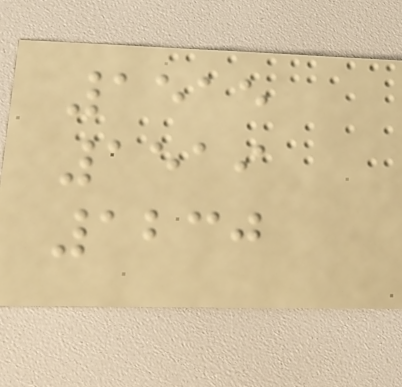1515
1519
1230
